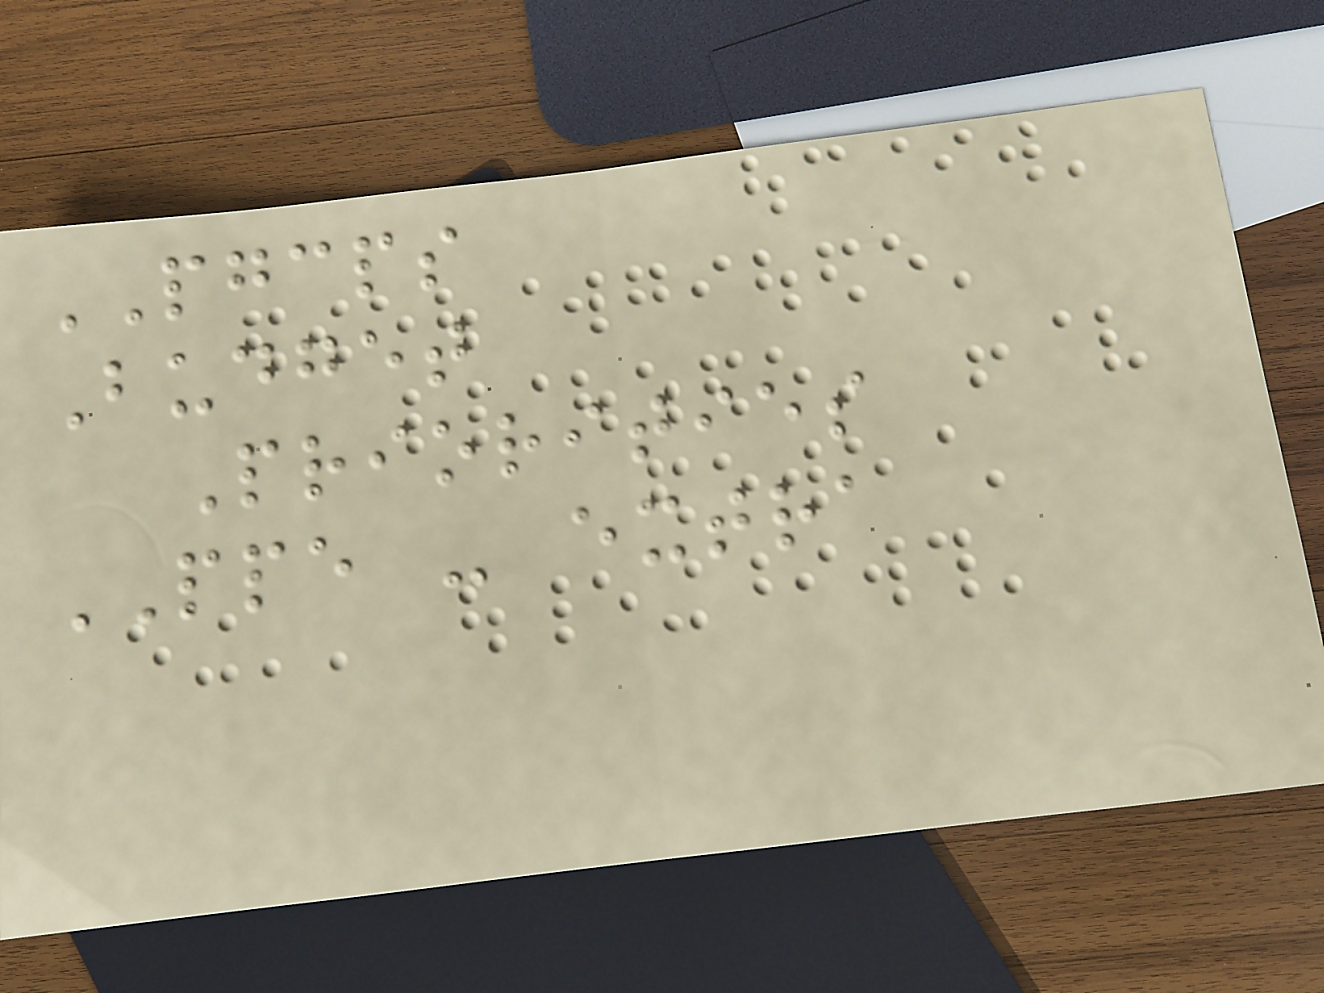PGCPS
Budget
Priorities
PPE - extra
